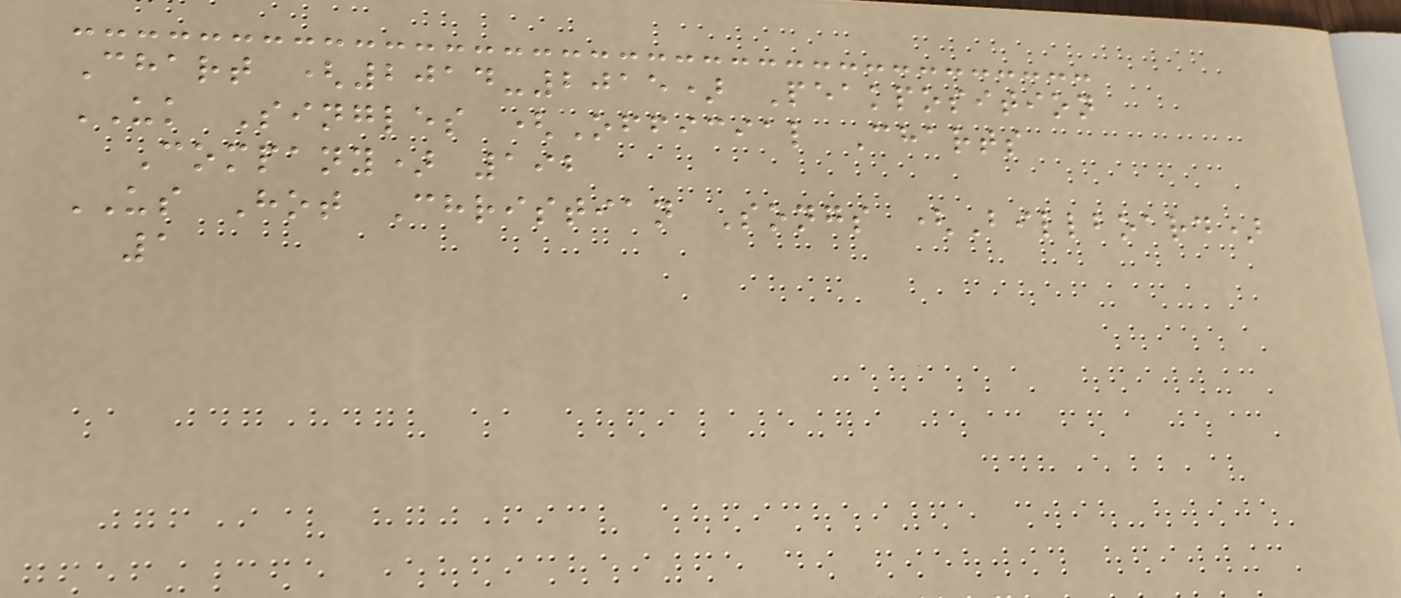Chart (2014-2015) Peakposition
UK Singles (Official Charts
Company) 192
US Hot Christian Songs (Billboard)
1
